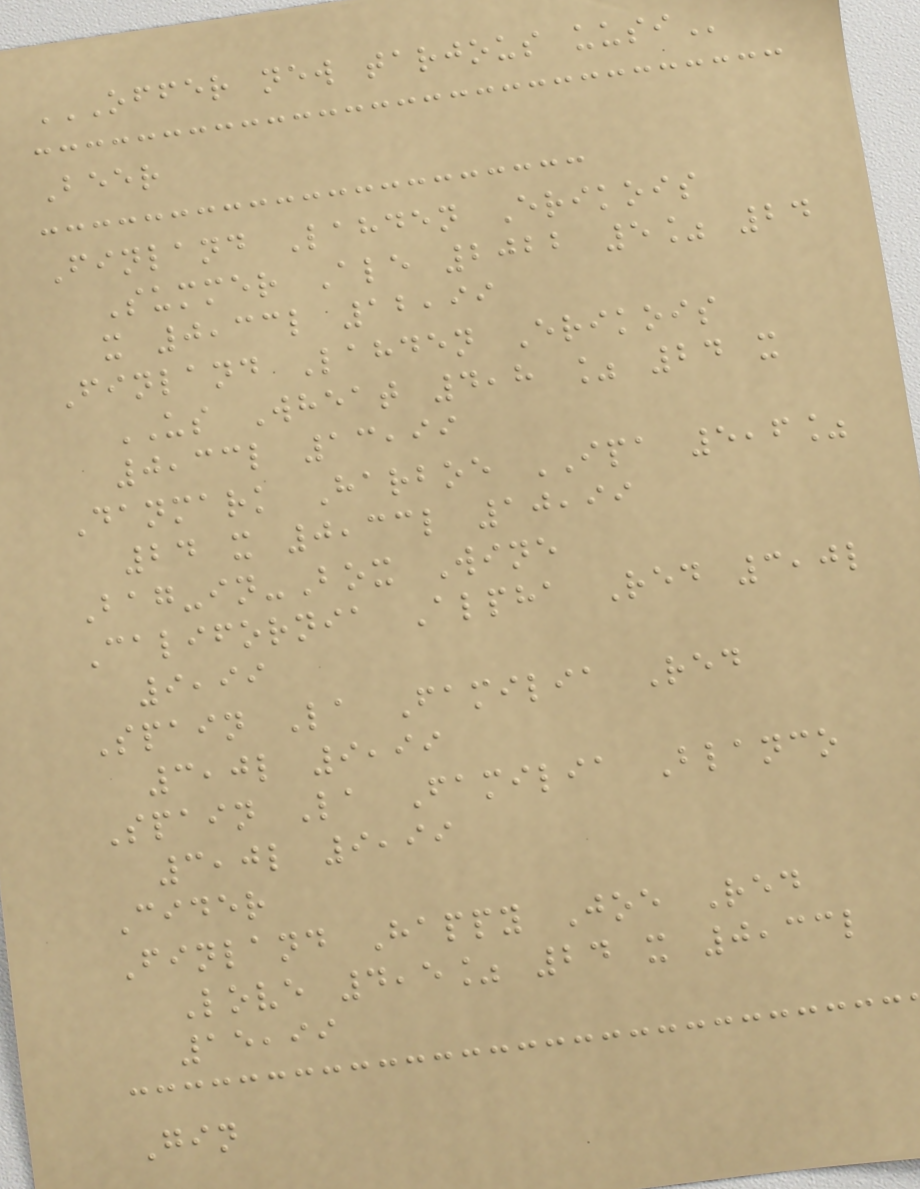OFFER NEW TARJOUS UUSI
Beer
Finland Lahden Erikois
Summer Ale 2022 5% 24
x 0,33l 12,99
Finland Lahden Erikois
US Wheat 4,8 % 24 x
0,33l 13,99
Danmark Harboe IPA 5,6%
24 x 0,33l 10,99
Bag-in-Box Wine
California Alpha Red 3,0l
9,99
Spain La Familia Red
3,0l 9,99
Spain La Familia Blanco
3,0l 9,99
Cider
Finland Happy Joe Red
Love 4,5% 24 x 0,33l
15,99
Gin
